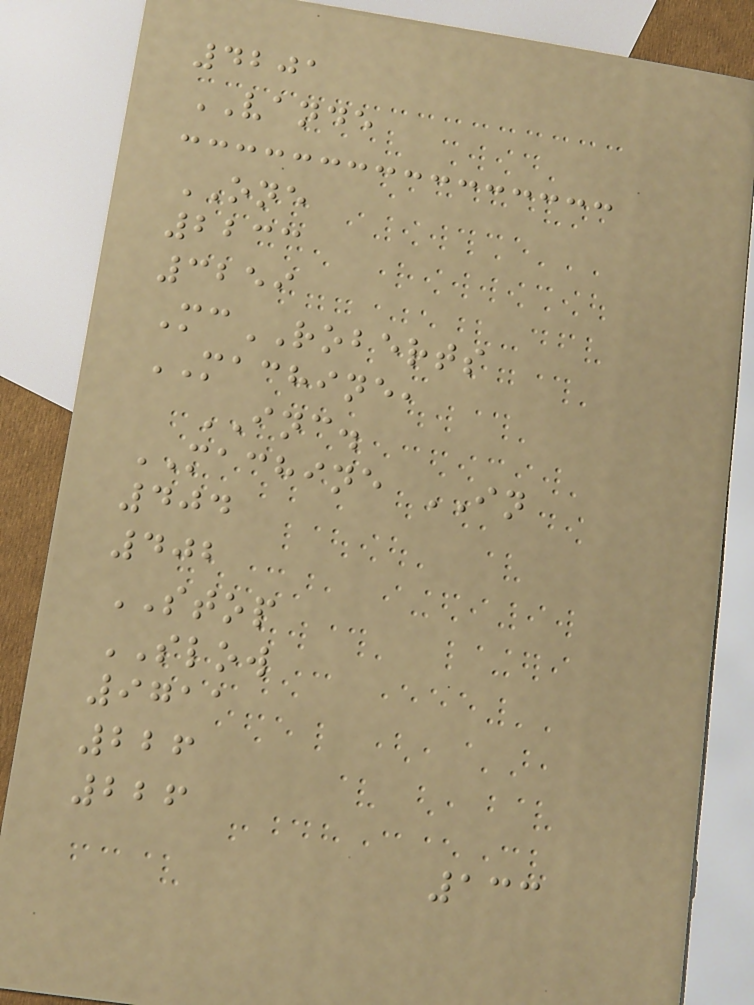4201
VANDE
ONE
2233
3259
McROBERTS
MACHINE,
INC.
MACHINE IN
404
402
STOP
SLOW
9711
226
226
133
